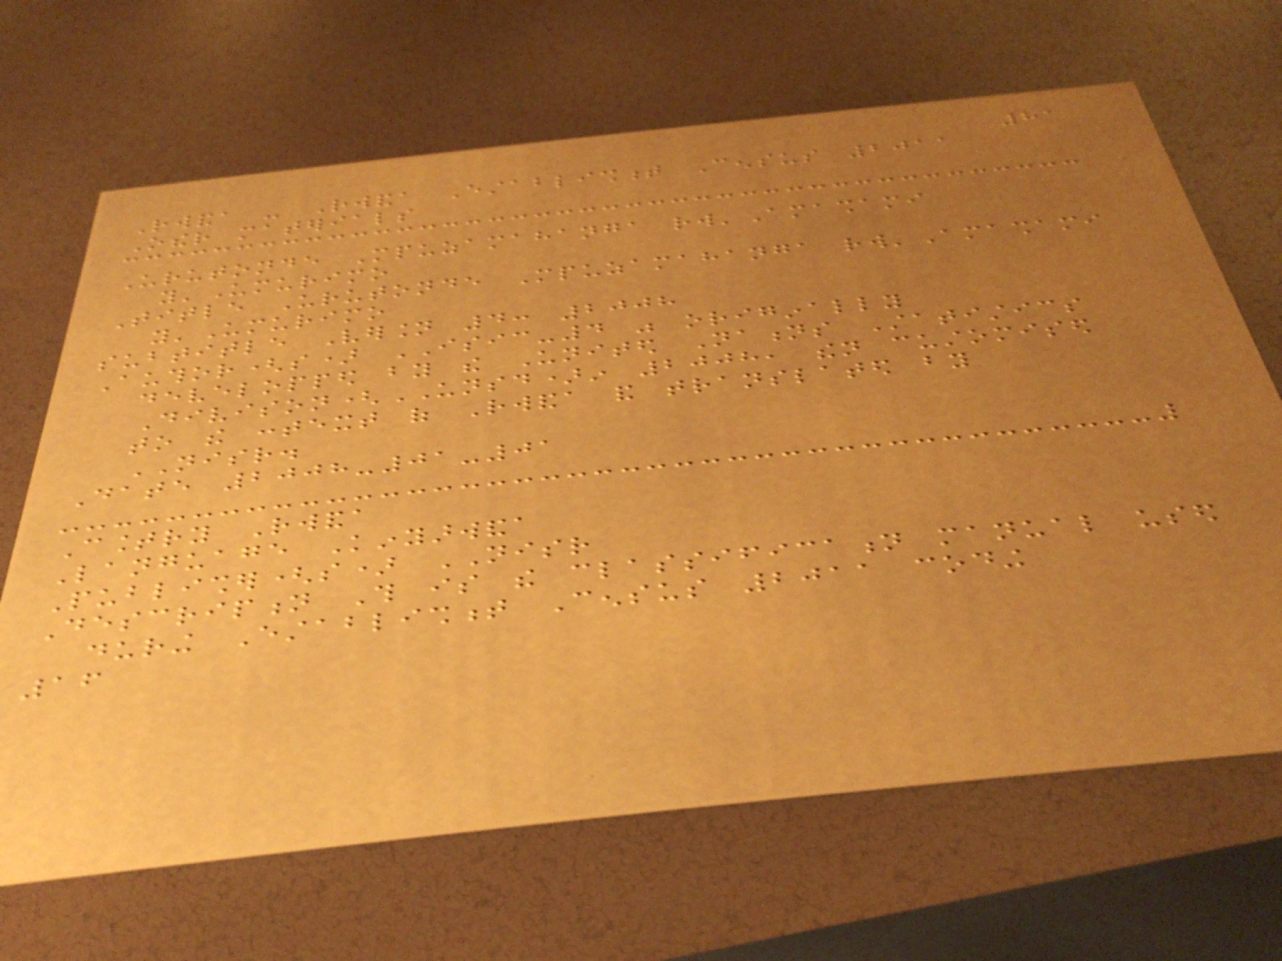81
Rwanda - Rwanda Establishment Census 2011
Other materials
Urutonde Mpuzamahanga rw'Amashami
y'Umurimo
Title Urutonde Mpuzamahanga rw'Amashami
y'Umurimo
subtitle Version 4: 2008
Author(s) ISIC-4 was originally
developped by the United Nations Statistics
Divison(UNSD)in 2008, then customised
to the context of Rwanda and translated by
NISR.
Date 2008-01-01
Country Rwanda
Language Kinyarwanda
Publisher(s) NISR
Description This is the classification manual used
during Establishment Census 2011 coding
16
